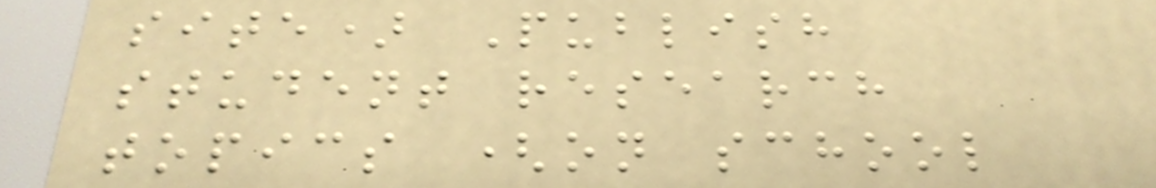site) Publish
student research
topics (on school
